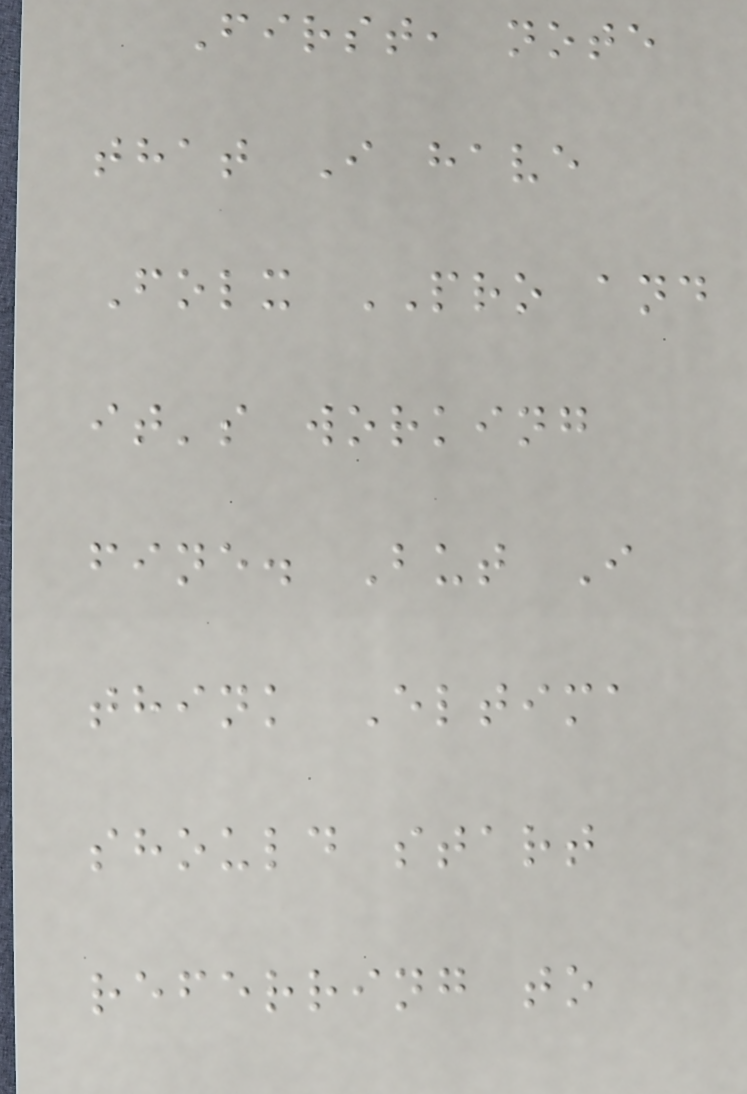First, note
that I have
Folx PRO and
it's working
fine. But I
think Eltima
should start
referring to
